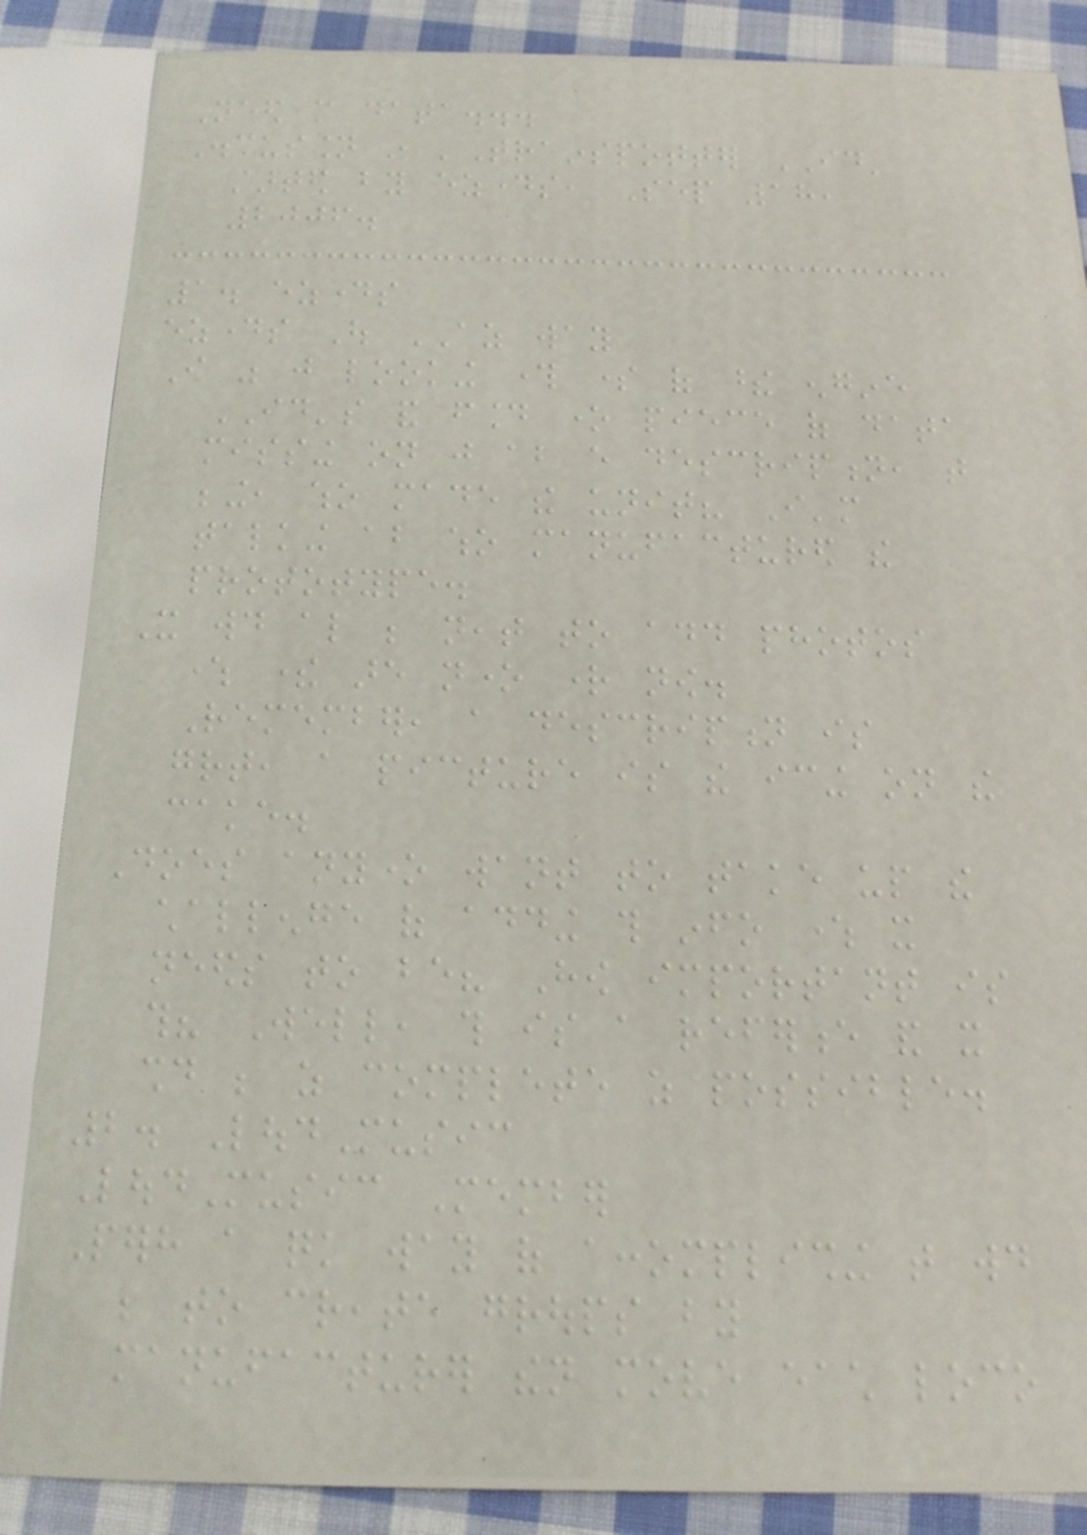Need more data...
Discussion in 'Trainspotter ID'
started by ezdays, Sep 18,
2006.
1. ezdays
ezdays Out AZ way
I was just looking through some of these engine
ID's and found one piece of data
missing on just about every description, that
being, who made the unit? I'm
talking about who manufactured the
prototype.
It would also be neat to add photos
where there are none right now.
Remember, a description is
great, a picture is the icing on the
cake.
Does anyone want to take up the
challenge of adding this info where it
needs to be? How important is
this? Well, this is a reference and it
should be as complete as possible.
2. LoudMusic
LoudMusic Member
Perhaps a quick way of accomplishing that would
be to create groups by
manufacturer then move each loco
